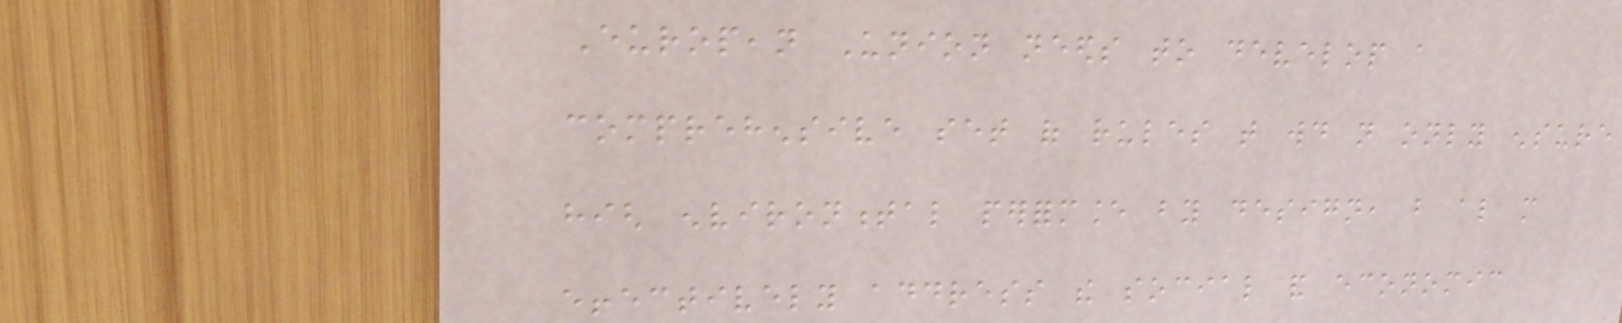European Union needs to develop a
comprehensive set of rules that would not only ensure
high environmental performance by design, but also more
effectively address the social and economic
